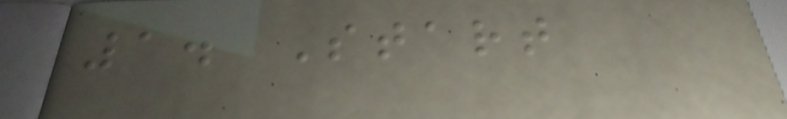1. Start
